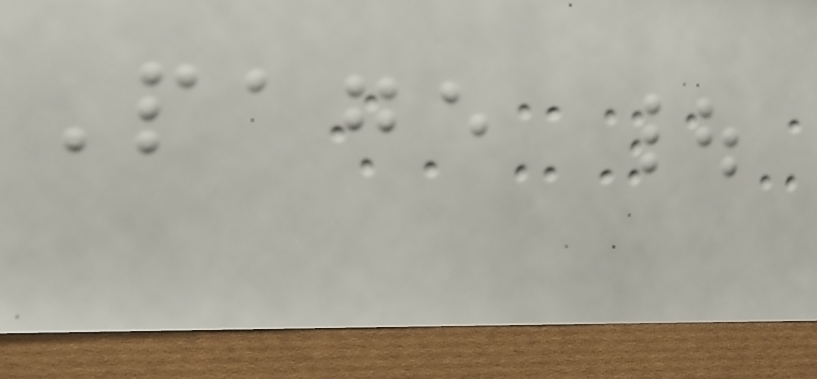Page |
